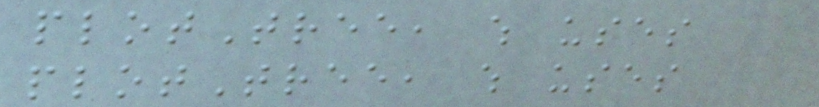plotTree, which uses
plotTree, which uses
